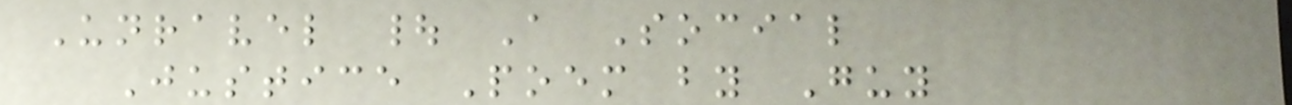Unravel | A Social
Justice Poem by Guy
